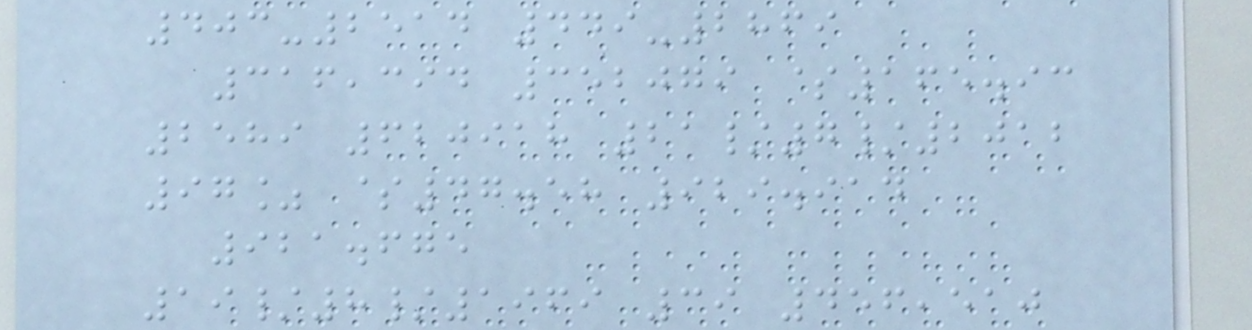403-2514 449-2869
316,394 352079 $165.93
2589 620918 21/7/2012
97% $47.58 929.914
921.675
19/8/1969 39 456,510
